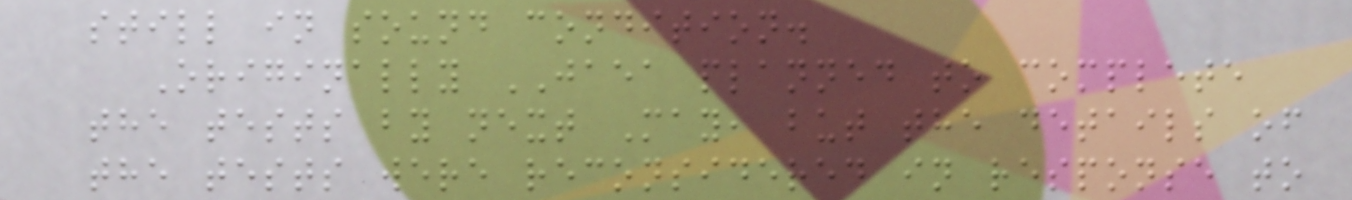still in sound condition.
Originally JAEA planned to complete
the tests by next May, but the details of
the tests were reconsidered in response to
